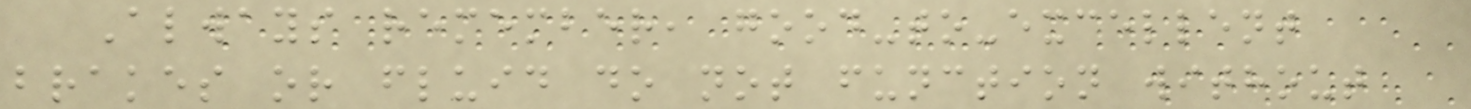Always remember, good-to-excellent
brakes or fluid do not function without
